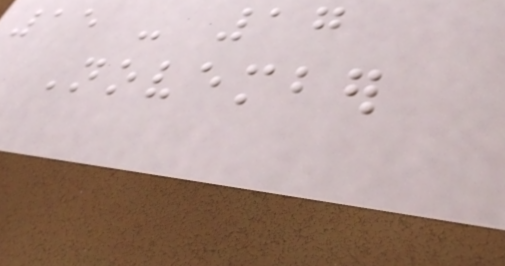15 - 17
November
